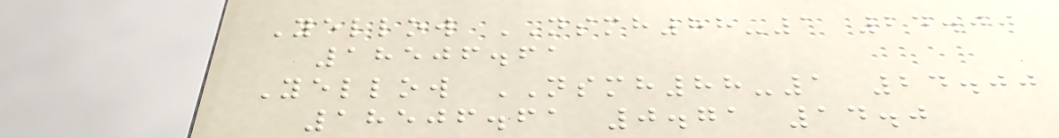Yellow NSMH88-1 24.00
18506.61
Yellow NSMH88-1 24.00
18506.61 0.71 14.0
